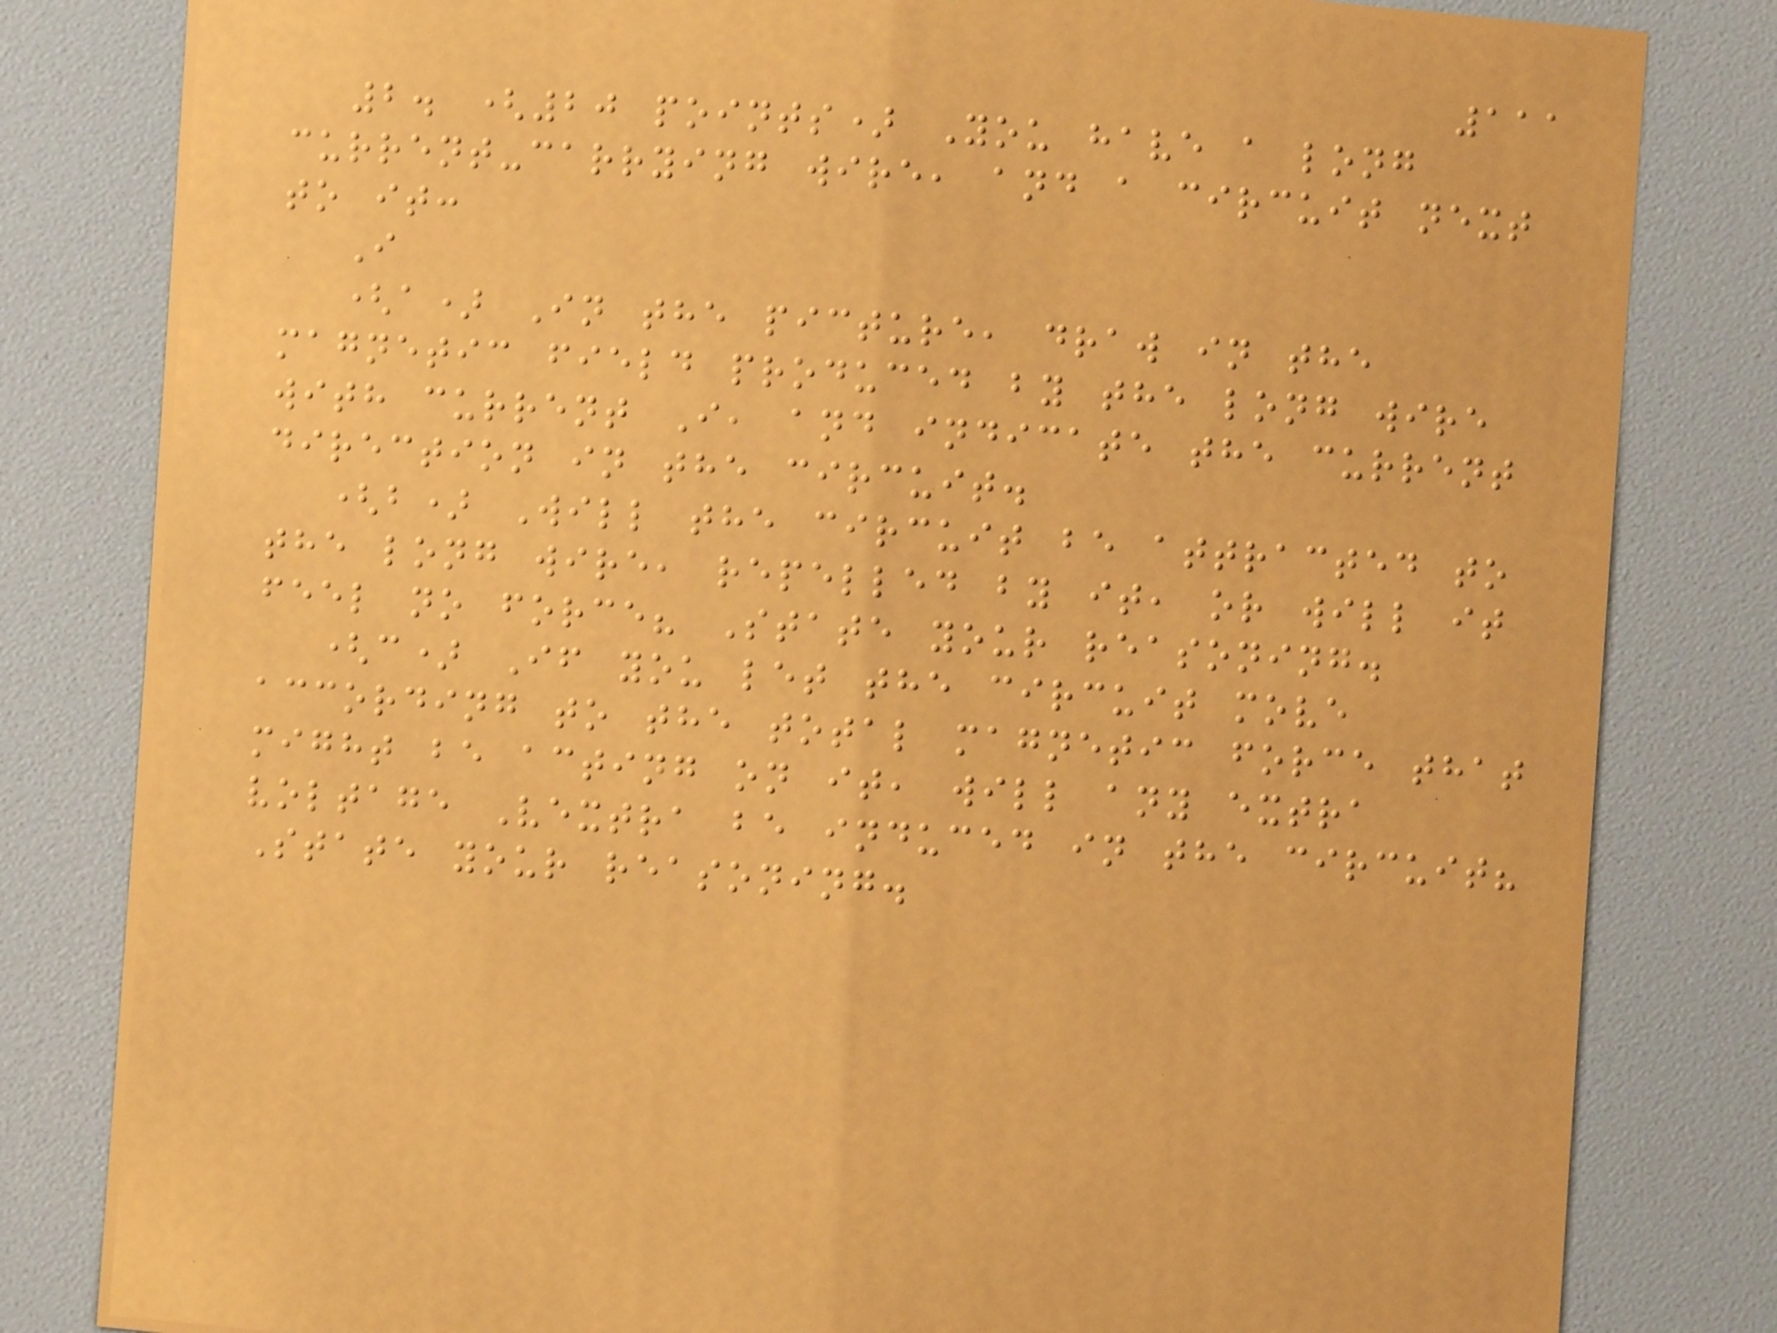111
2. (20 points) You have a long
current-carrying wire, and a circuit next
to it:
I
(a) In the picture, draw in the
magnetic field produced by the long wire
with current I, and indicate the current
direction in the circuit.
(b) Will the circuit be attracted to
the long wire, repelled by it, or will it
feel no force? State your reasoning.
(c) If you let the circuit move
according to the total magnetic force that
might be acting on it, will any extra
voltage Vextra be induced in the circuit?
State your reasoning.
